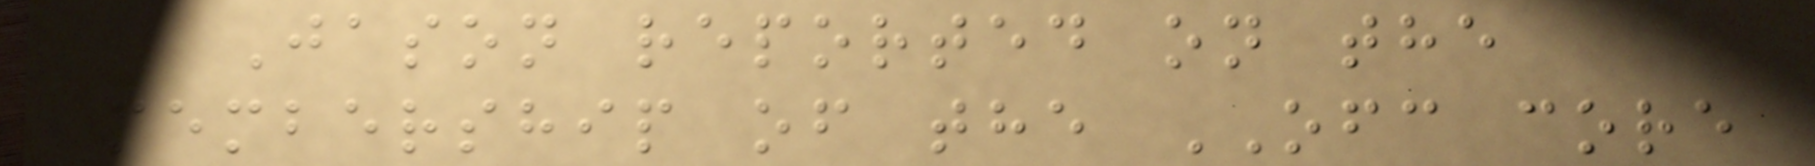Jason reported on the
membership of the OFC core
